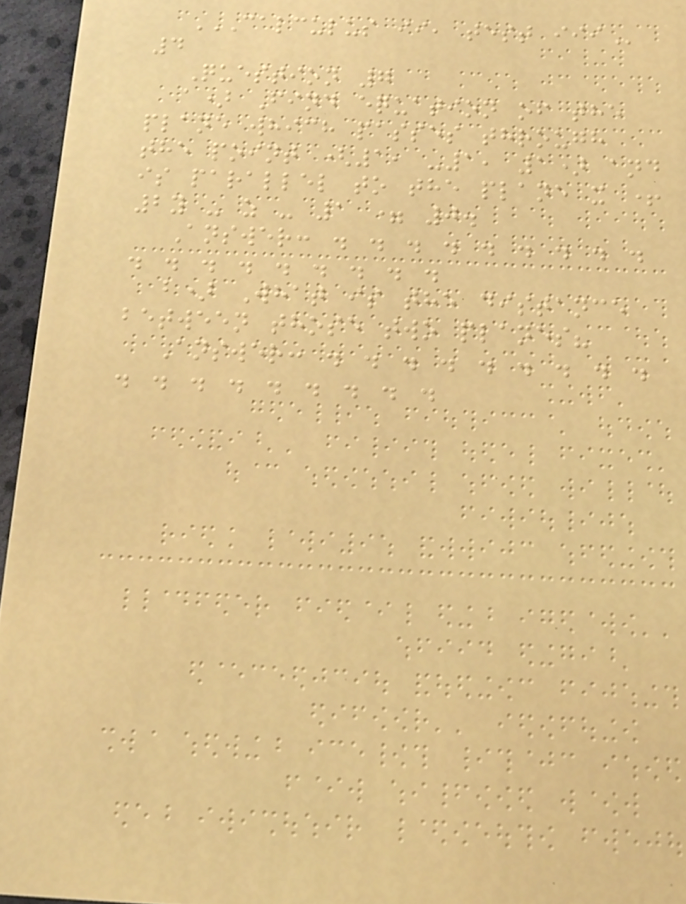CALCULUS II, TEST III
4
Question 7
a) Find equation of the
plane which passes through
the point (1, -1, 1) and
is parallel to the plane x +
2y - z - 1 = 0.
Answer: . . . . . . . . .
. . . . . . . . .
b) What is the distance
between those two planes?
Answer: . . . . . . . . .
. . . . . . . . .
